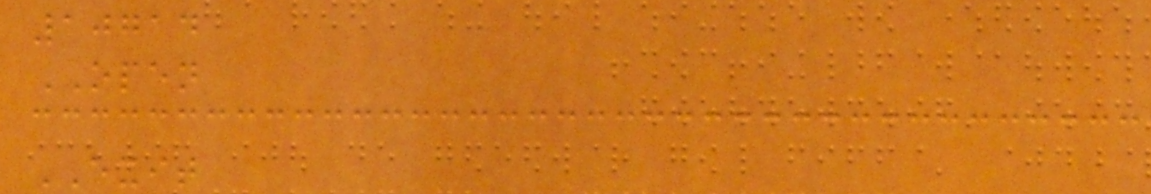10714
OPEN
EXIT
